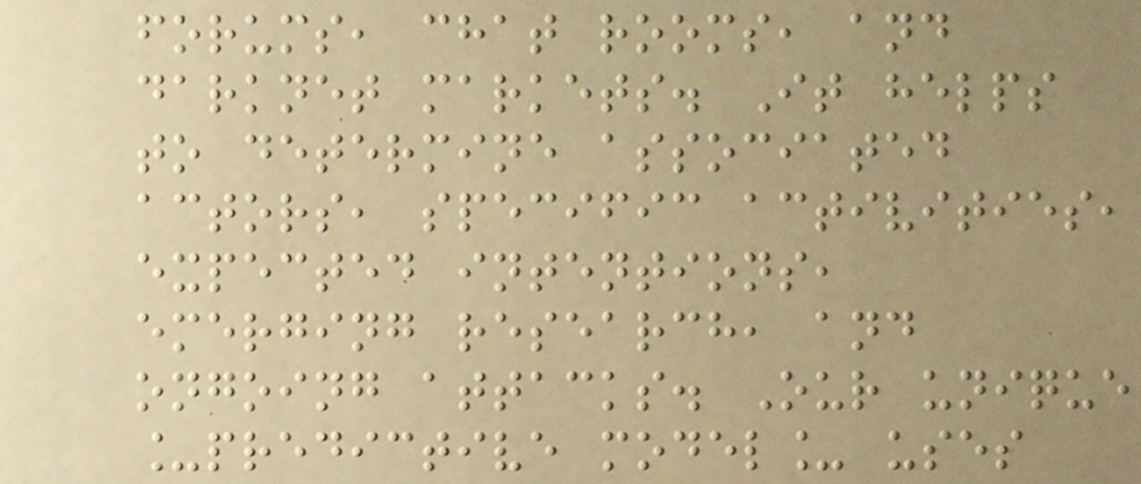forums, chat rooms, and
darknet markets. It helps
to determine associated
actors, specific activities,
expected intentions,
emerging research, and
ongoing attacks. Our unique
_predictive model_ uses
